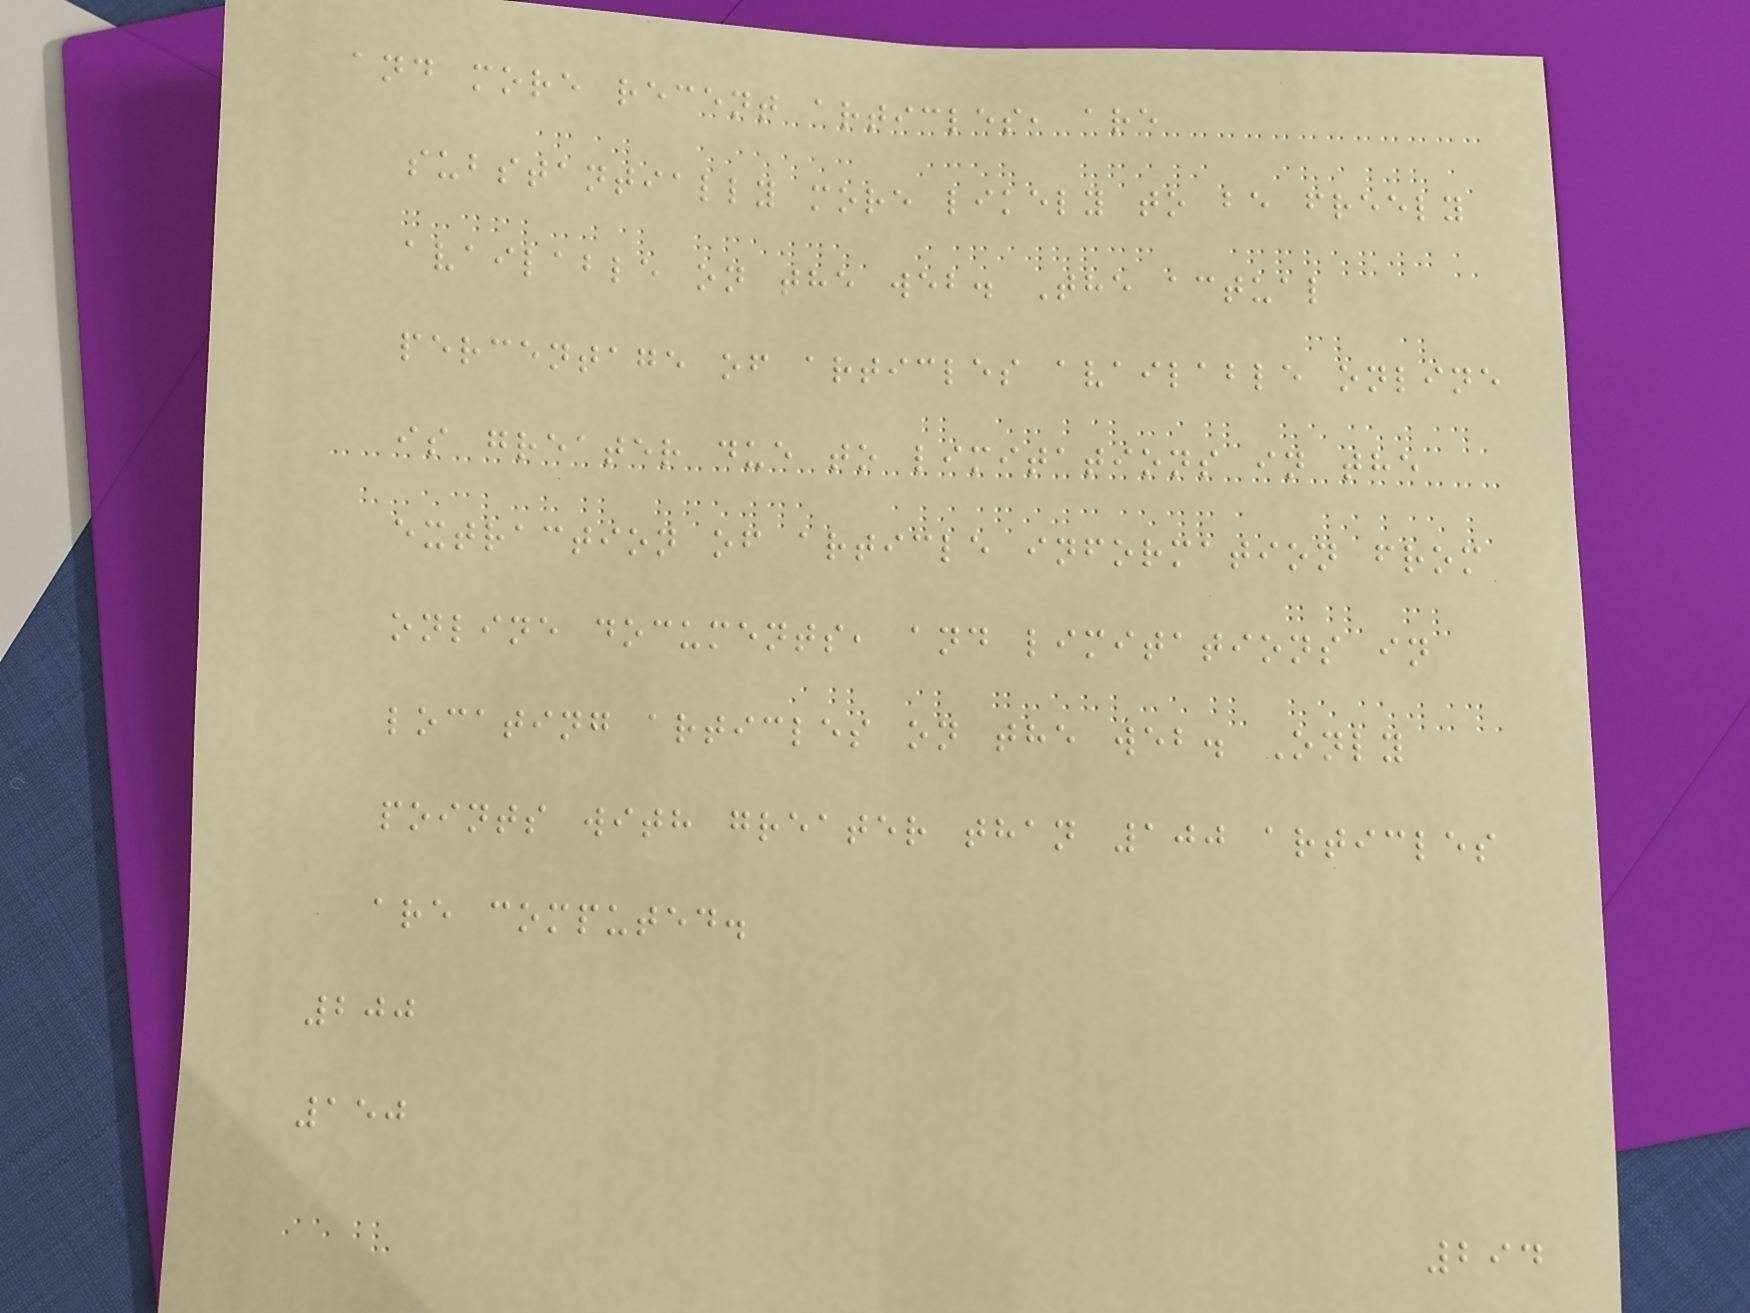and more recent articles, are
substantially more likely to be freely
available on the web. The actual
percentage of articles available online
is greater due to limitations in the
extraction of article information from
online documents, and limitations in
locating articles on the web. Only
points with greater than 100 articles
are computed.
200
150
294
